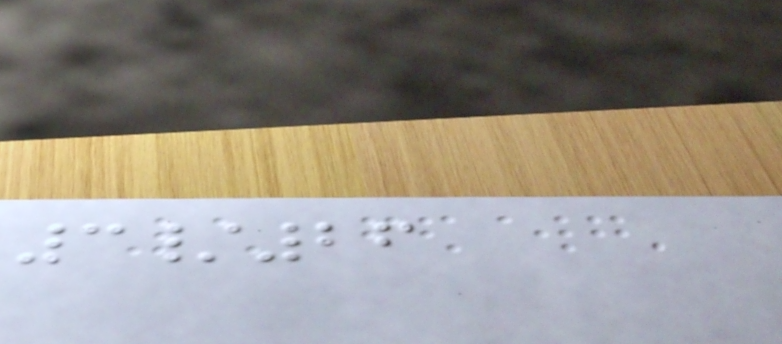3/26
